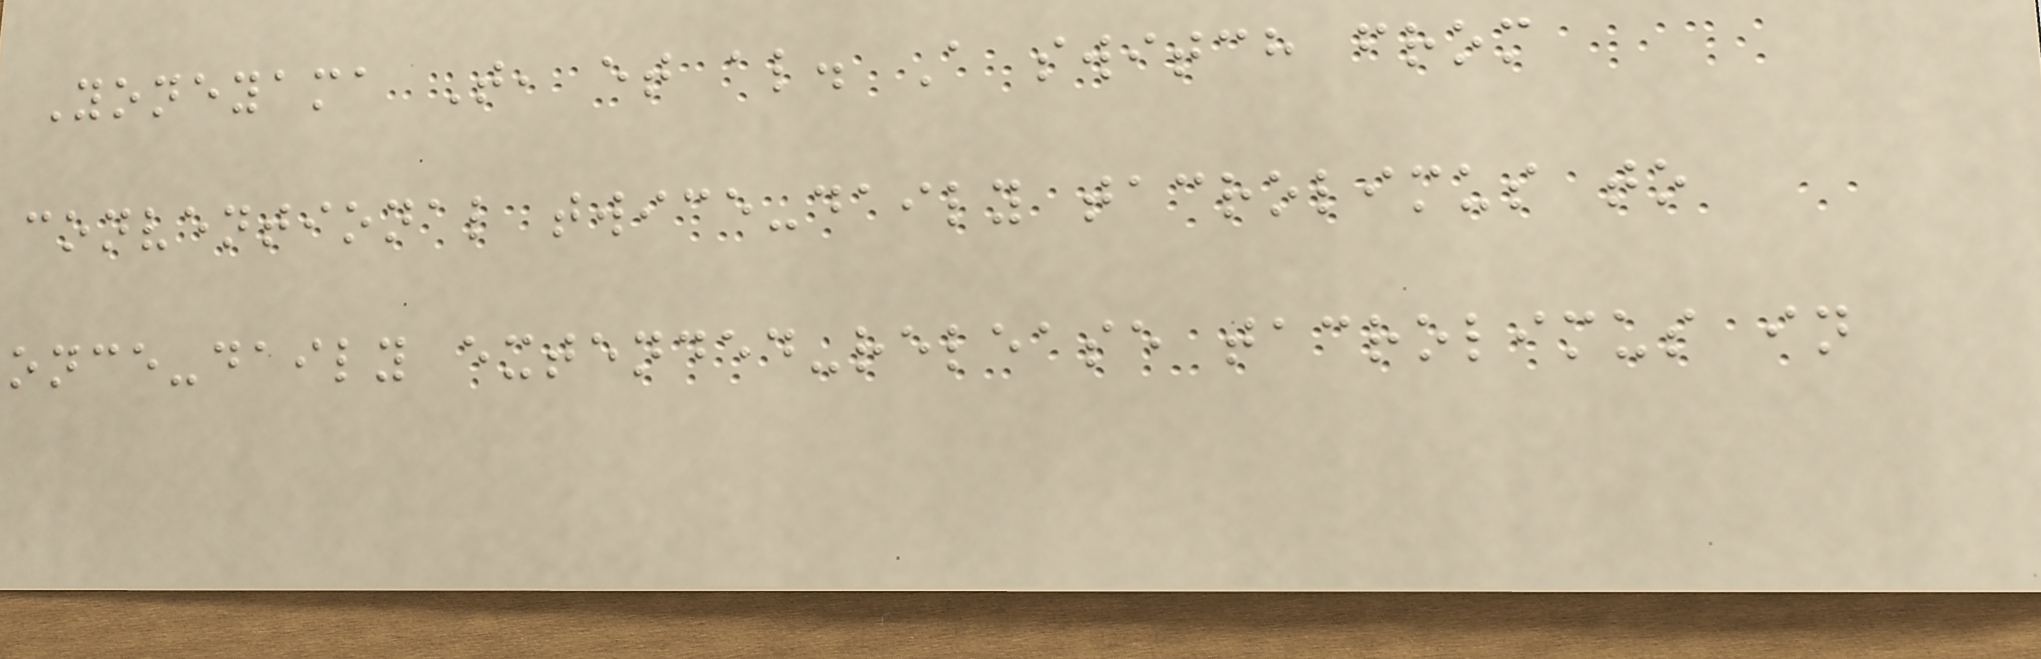Yoneyama T, et al. A switch from
conventional twice-daily tacrolimus to
once-daily extended-release tacrolimus in
